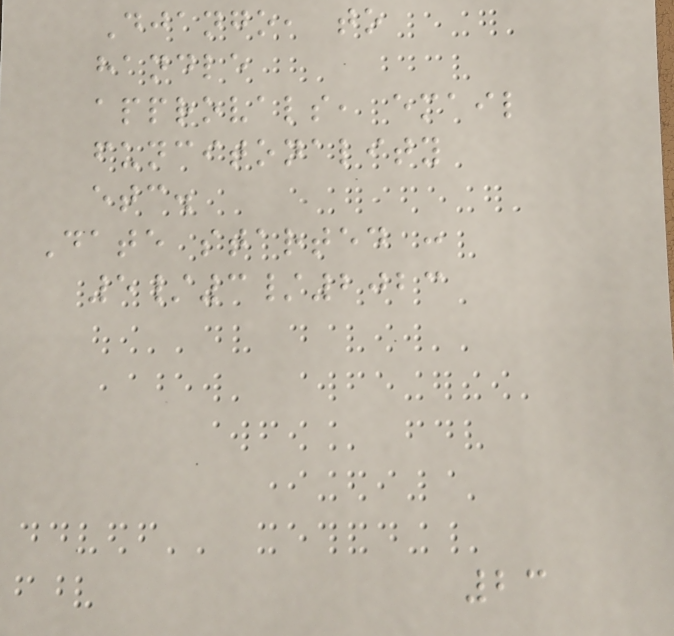Django, to
handle
approvals, email
funcitonality
etc.
Date started :
5/3/2023
23
